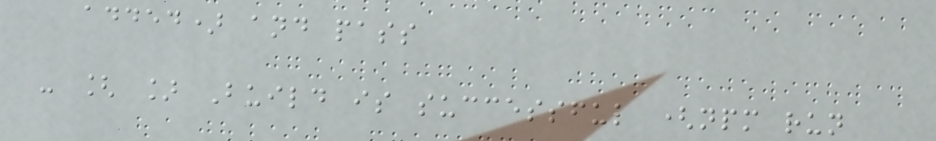added) and pass
- [ ] Build is successful (npm run
